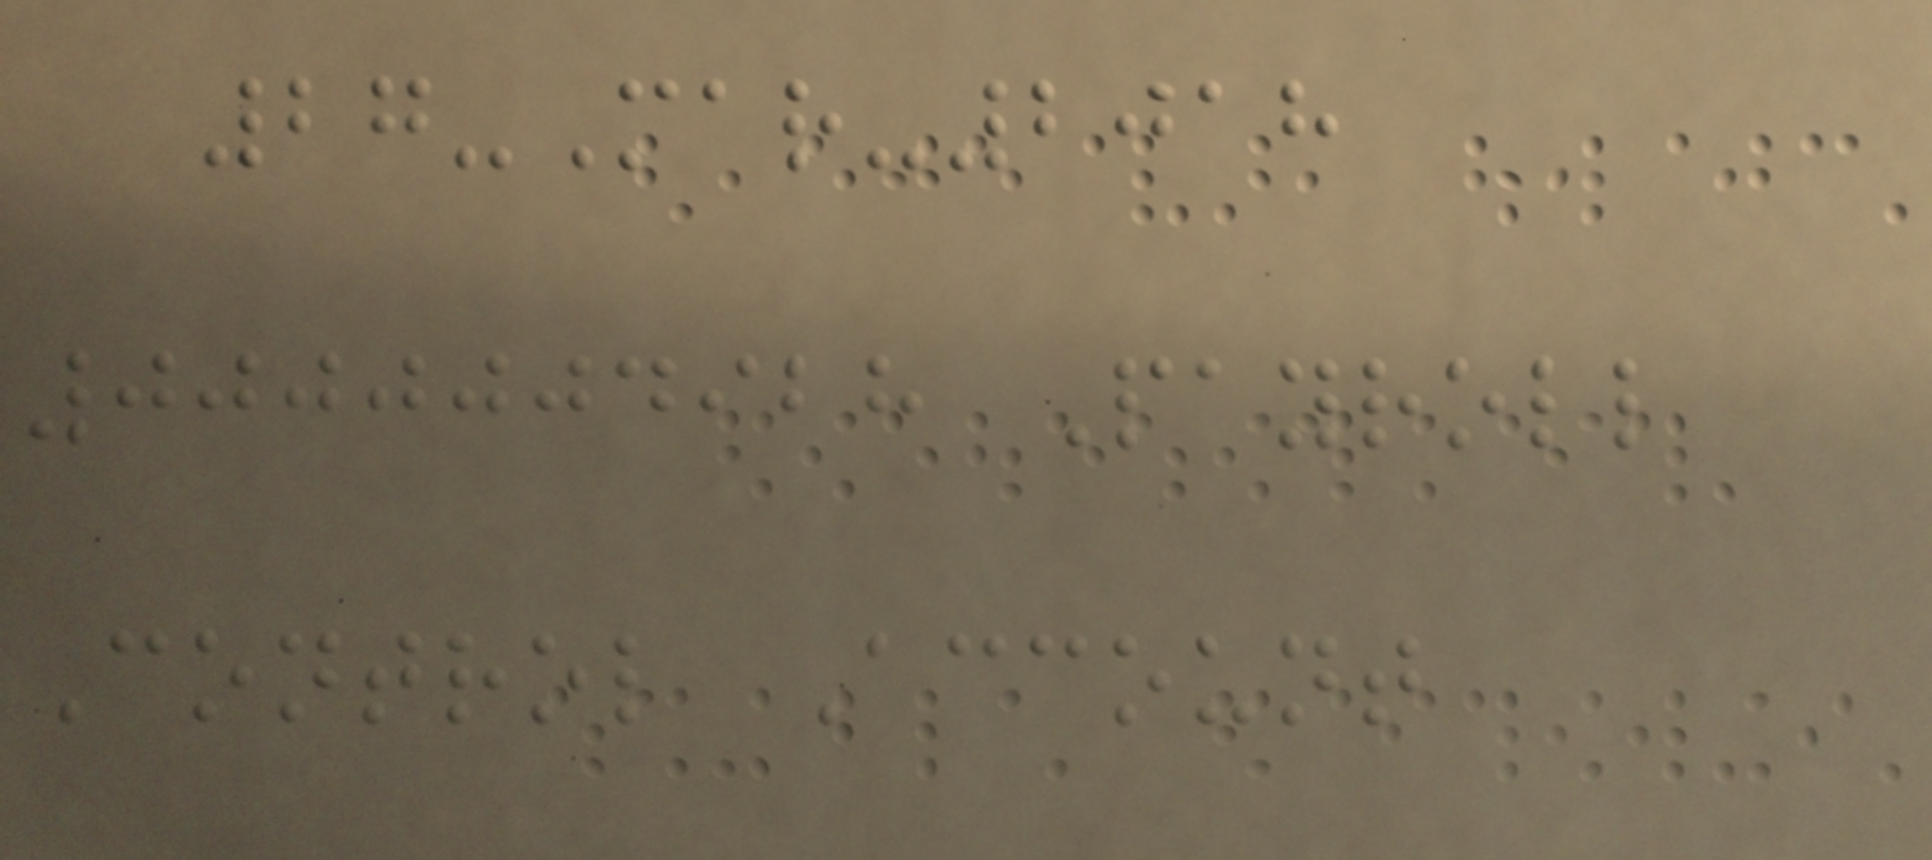27-Mar-2018
0000004928 Payroll
Control Account
